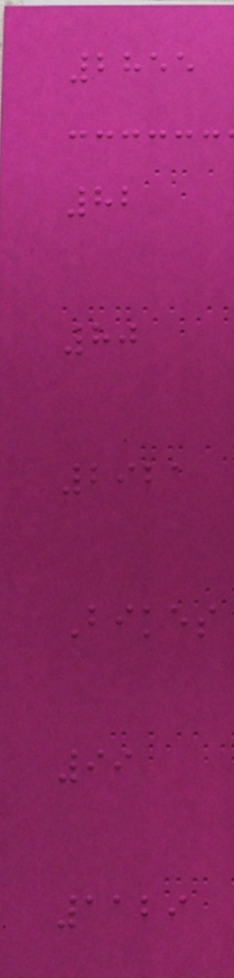2855
82
80
2921
Bikes
99
1129
